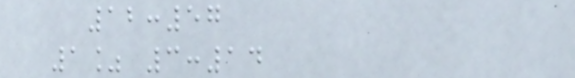12:57
1% 3:14
